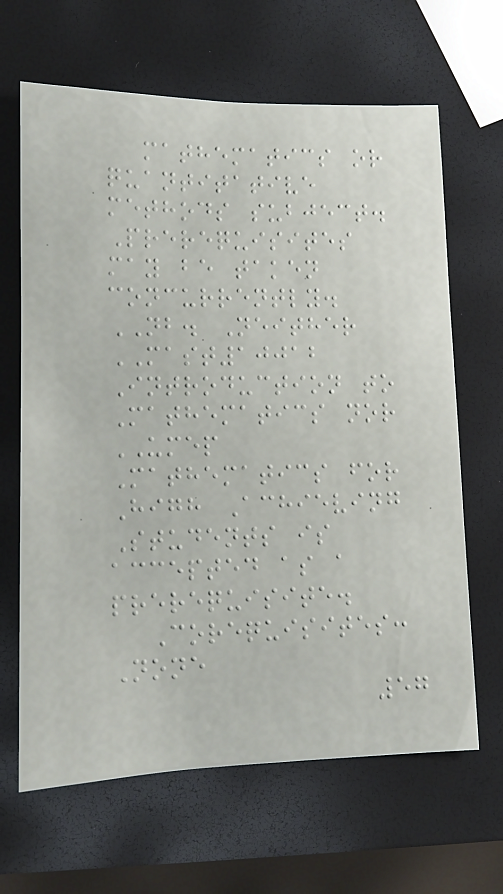mathematics or
quantitative
methods subject.
Prerequisites
may be taken
concurrently.
NB. Neither
MAST10012
Introduction to
Mathematics nor
UMEP
Mathematics for
High Achieving
Students is
accepted as a
prerequisite.
Corequisites:
None
57
